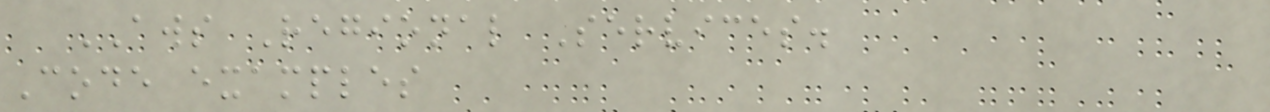AWS Regional Services.
Code examples
